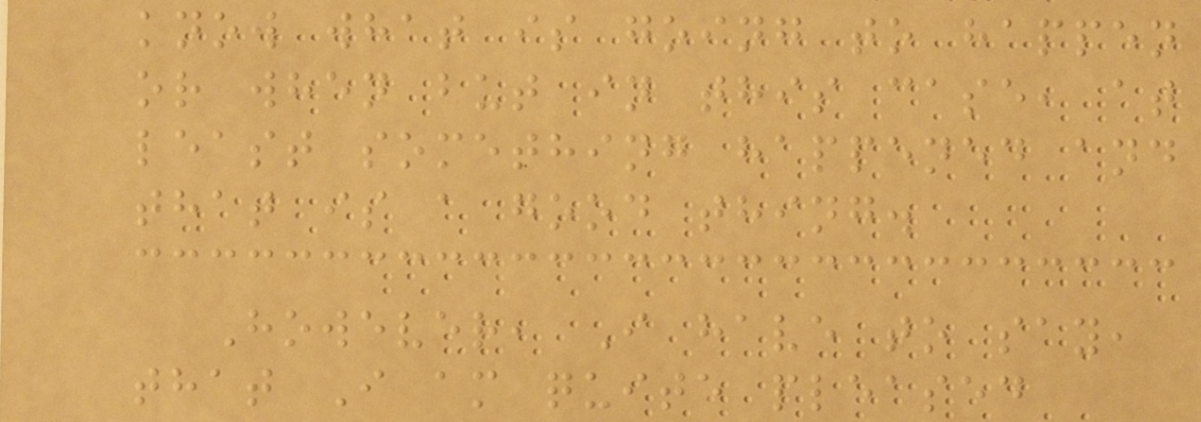know what is going to happen
or when but in this case, at
least something happened and
that is a good thing.
However, I have to say,
that I am quite pleased
